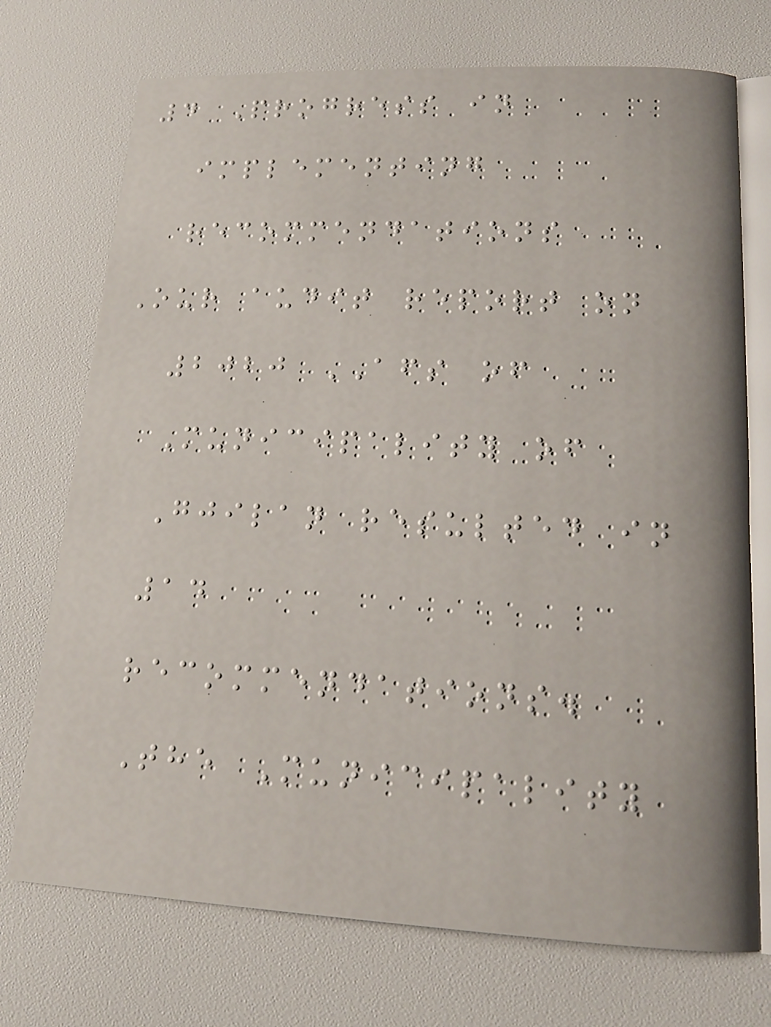4 Progress in
implementing
recommendations
Our audit report on
2020 AFS of
Municipality of
Gjilan resulted in
14
recommendations.
The Municipality
